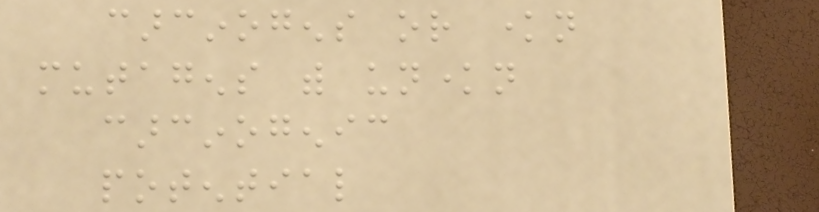carcinogens or known
mutagens with unknown
carcinogenic
potential
